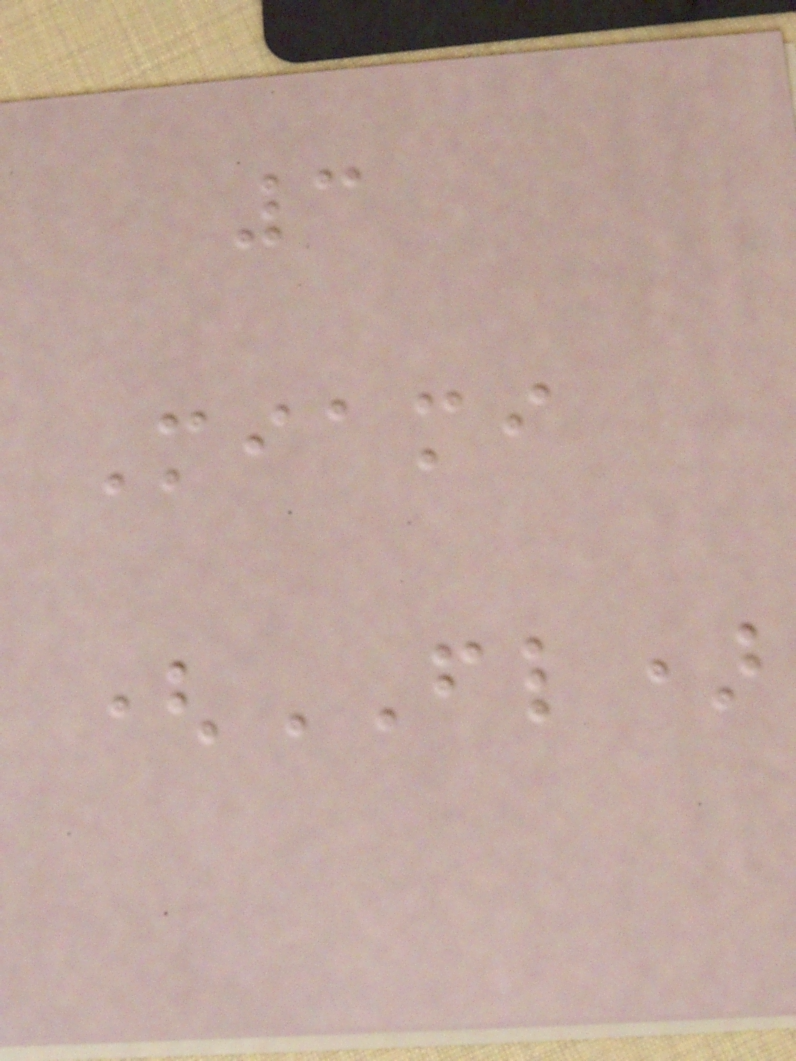3
Miami
(FL)
